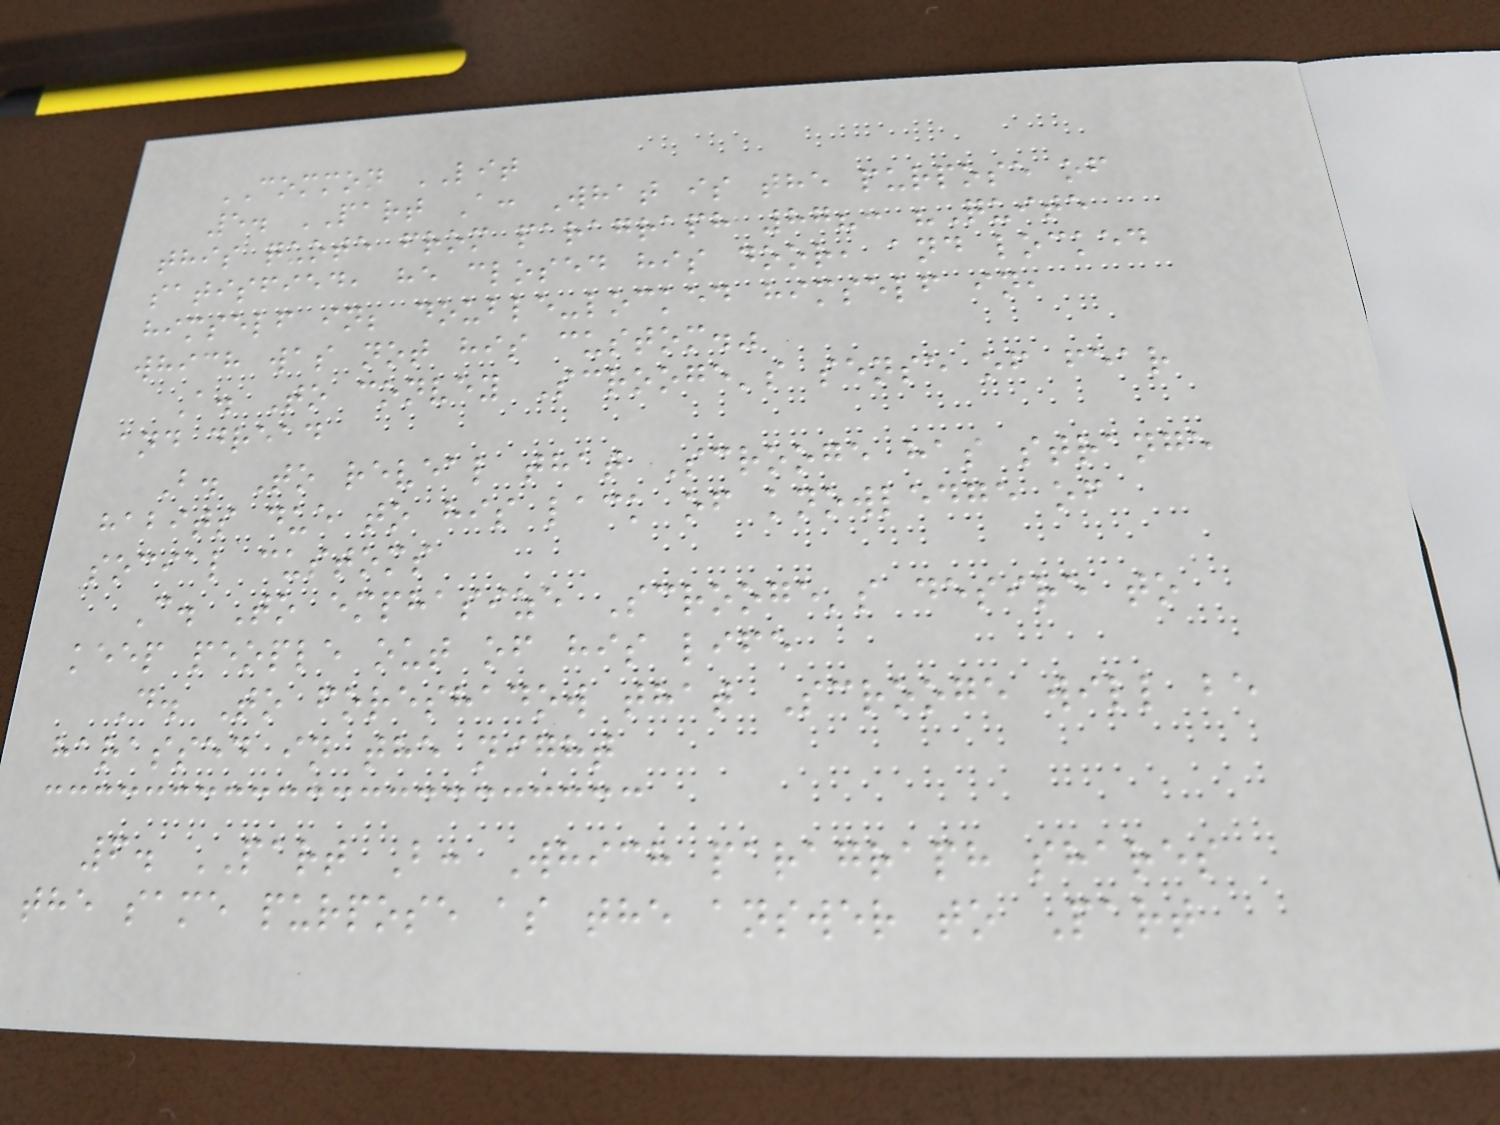COMMON LIT
5. PART A: What is the purpose of
this quote from paragraph 87?: "Quite
satisfied, he closed his door, and locked
himself in; double-locked himself in,
which was not his custom."
A. To convey Scrooge's sense of fear
and dread
B. To reveal that Scrooge has strange
habits due to his lack of knowledge of
social customs
C. To emphasize Scrooge's desire to
keep people out of his life
D. To foreshadow that Scrooge will be
harassed in the night
6. PART B: Which paragraph shares
the same purpose as the answer to Part
